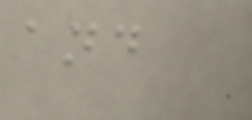and
